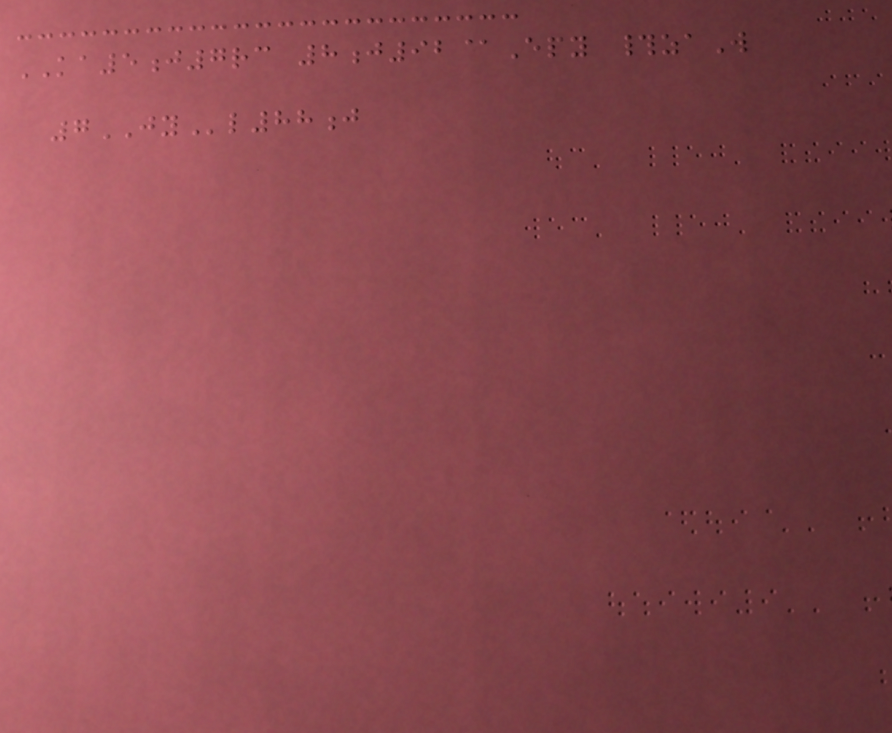KA5j7rc 8j92@Epy #zaW
7JYl88j
